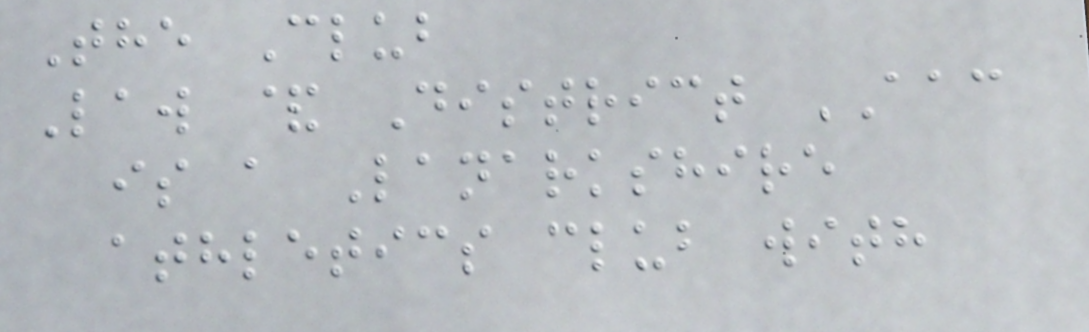The Club
Law & District AAC
is a Lanarkshire
athletics club with
